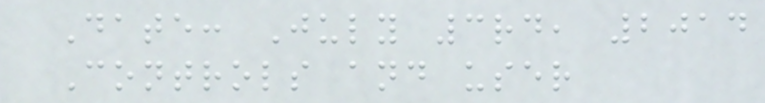Date: July 3rd, 2014
Controls and user
